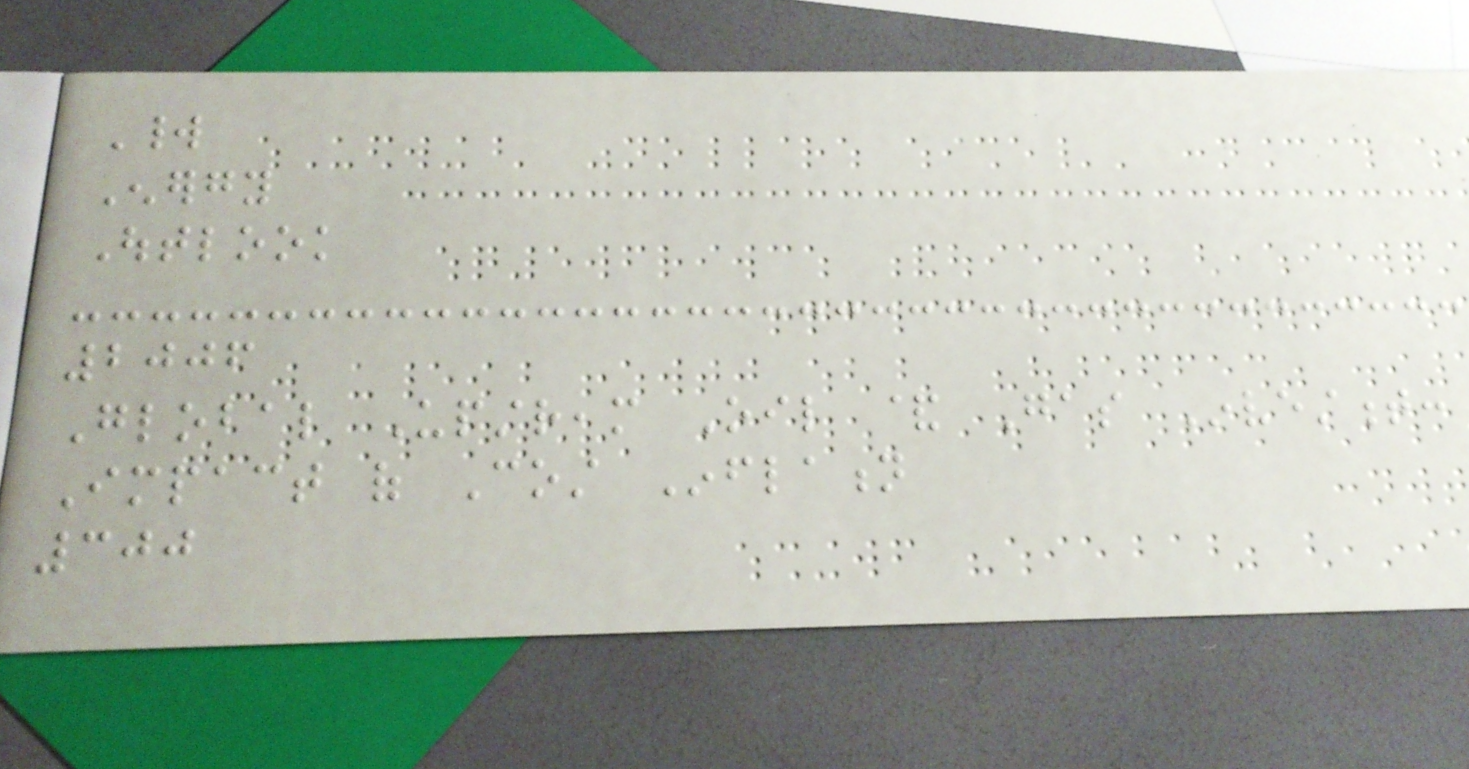World
Energy
Outlook
2006
Global Upstream Oil & Gas Investment:
Impact of Cost Inflation
300
